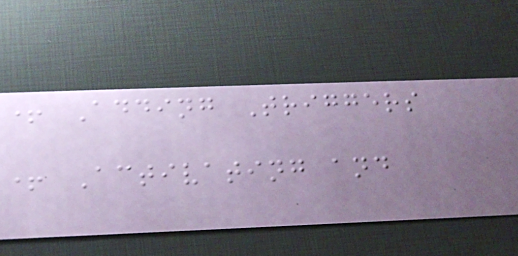+ Adding Triggers
+ Activating and
